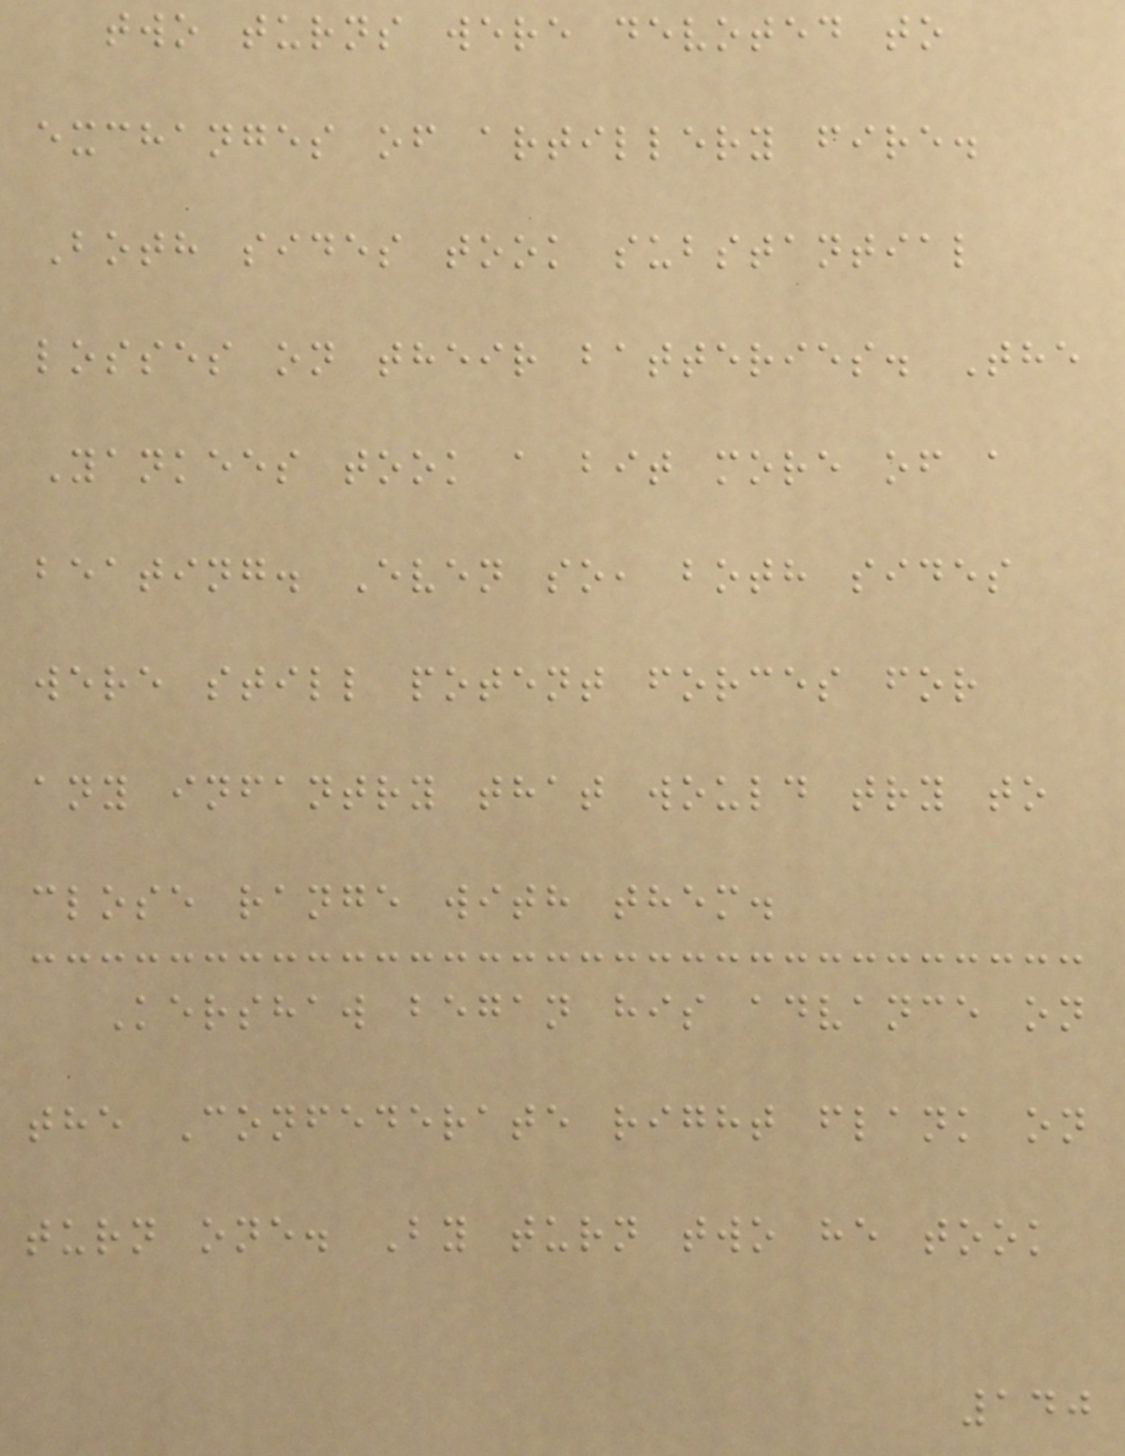two turns were devoted to
exchanges of artillery fire.
Both sides took substantial
losses on their batteries. The
Yankees took a bit more of a
beating. Even so, both sides
were still potent forces for
any infantry that would try to
close range with them.
Kershaw began his advance on
the Confederate right flank on
turn one. By turn two he took
140
